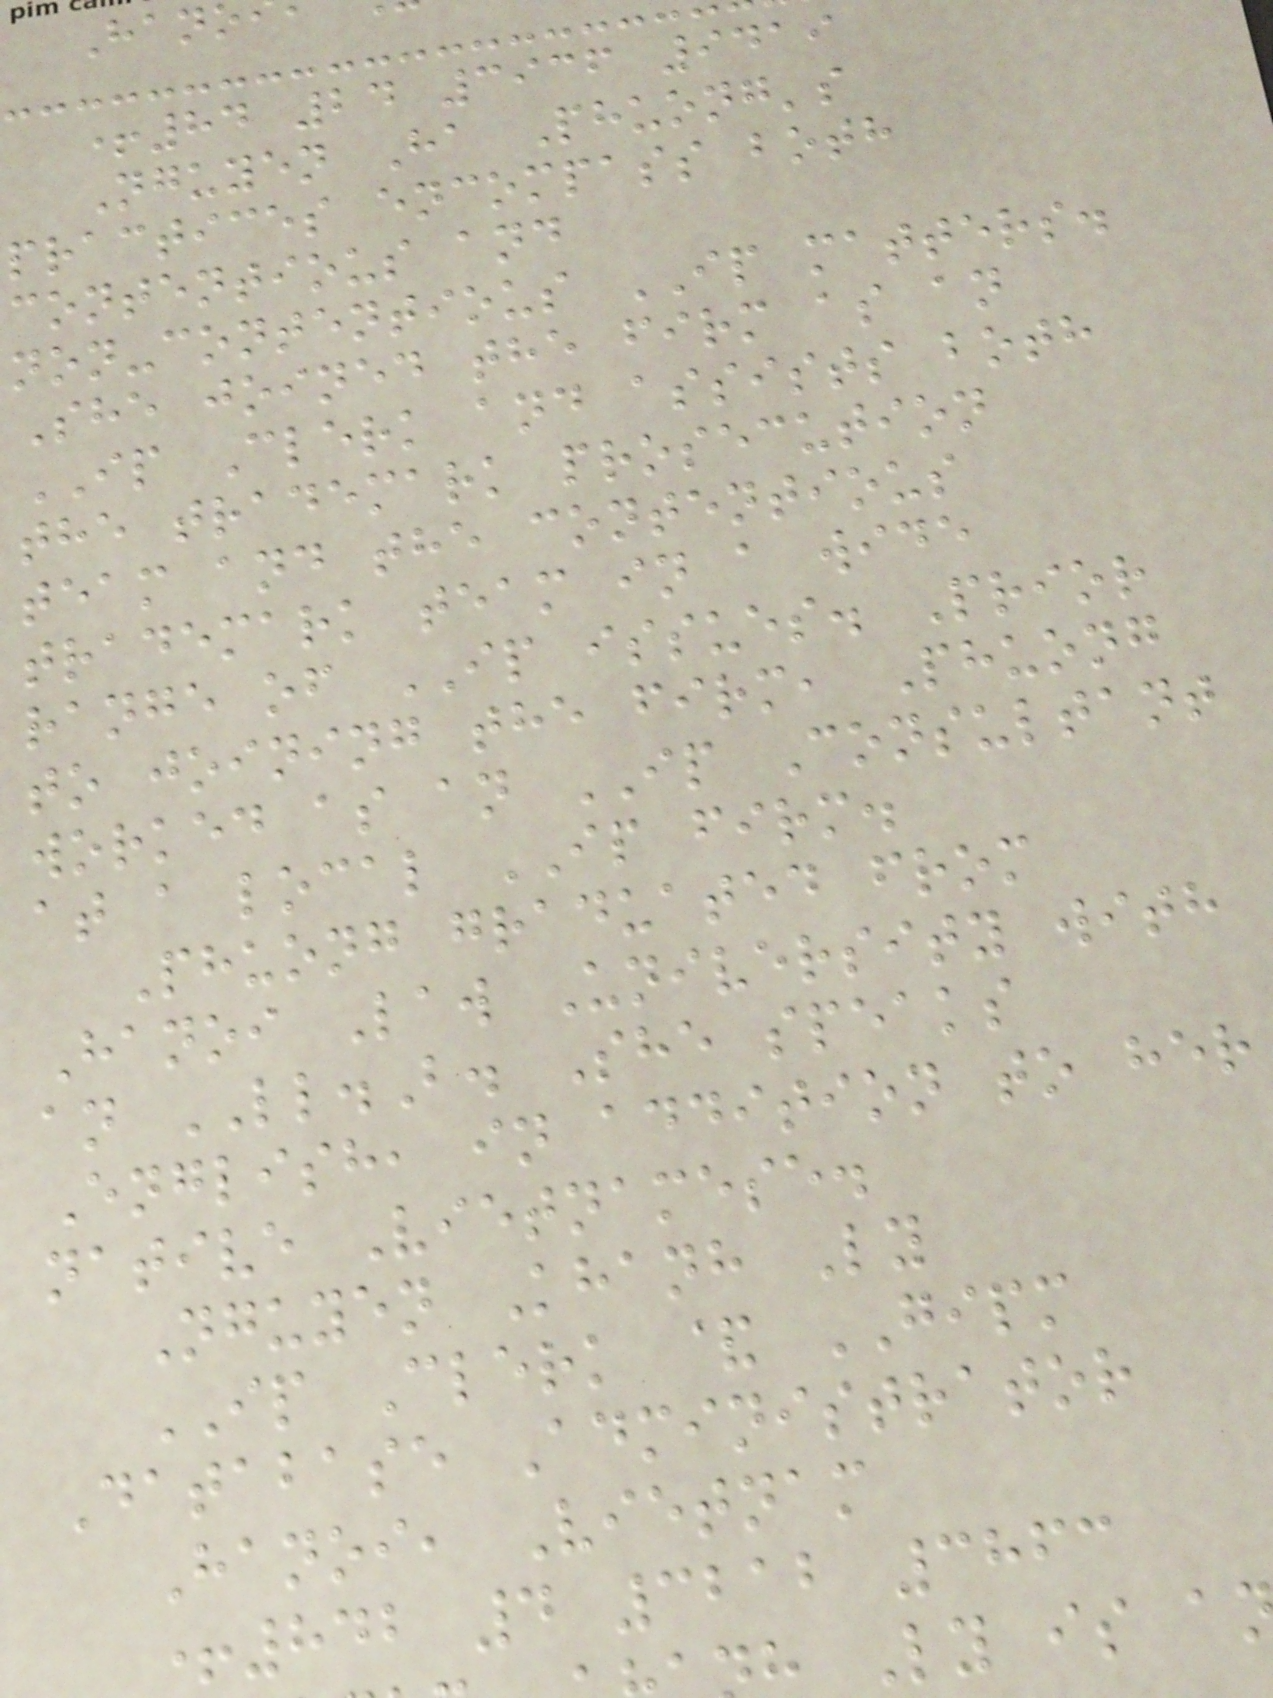Han
+84 24 3936 9419
Nguyen Ha Phuong's
practices encompass both
contentious and
non-contentious IP matters.
She joined the firm as an
IP Clerk and assists both
the trademark prosecution
team and the contentious
trademark team in a wide
range of IP issues. Prior
to joining the firm, Phuong
worked as an IP Consultant
at a local IP firm.
Phuong graduated from
Hanoi Law University with
an LL.B. She speaks
English, in addition to her
native Vietnamese.
Nguyen Khanh Ly
IP Clerk & GIPM
Database Administrator
Hanoi, Vietnam
+842 4 3212 3863
Ly is a
